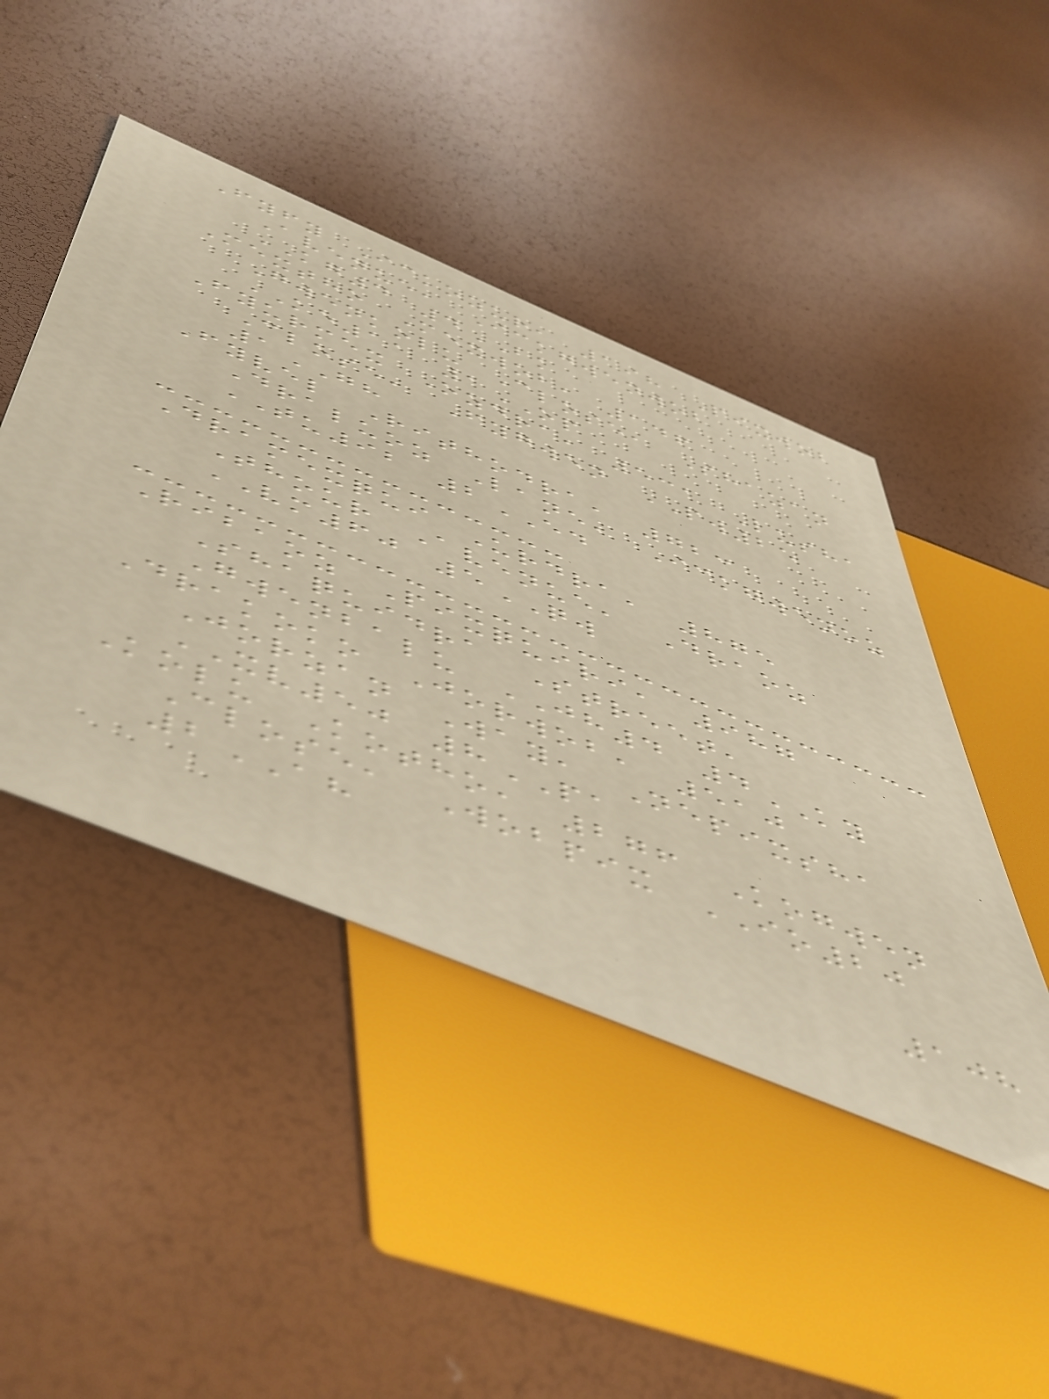Fyfy Ickozur, 198 Pixwob
Avenue, Ickgwenwob
KG4 4BK
Mextho Mexwob, 146
Gwenkolu Close, Shazan
KE11 1OP
Fyurmex Ozdra, 531 Lusha
Close, Fygwen PW25
1GH
Fyvel Rithodra, 723
Draluoz Lane, Ickgwenoz
TU92 2ED
Dramexqui Urdra, 875
Thour Avenue, Draoz
VM60 5QW
Ribaoz Pixquiri, 987
Shaquidra Street,
Gwenbalu JH4 4KY
Drakoko Jorwob, 510
Jorzan Way, Nepixsha
XV50 8PA
Kolu Kotho, 276 Kogwen
Close, Wobpix IO20
2AH
108
